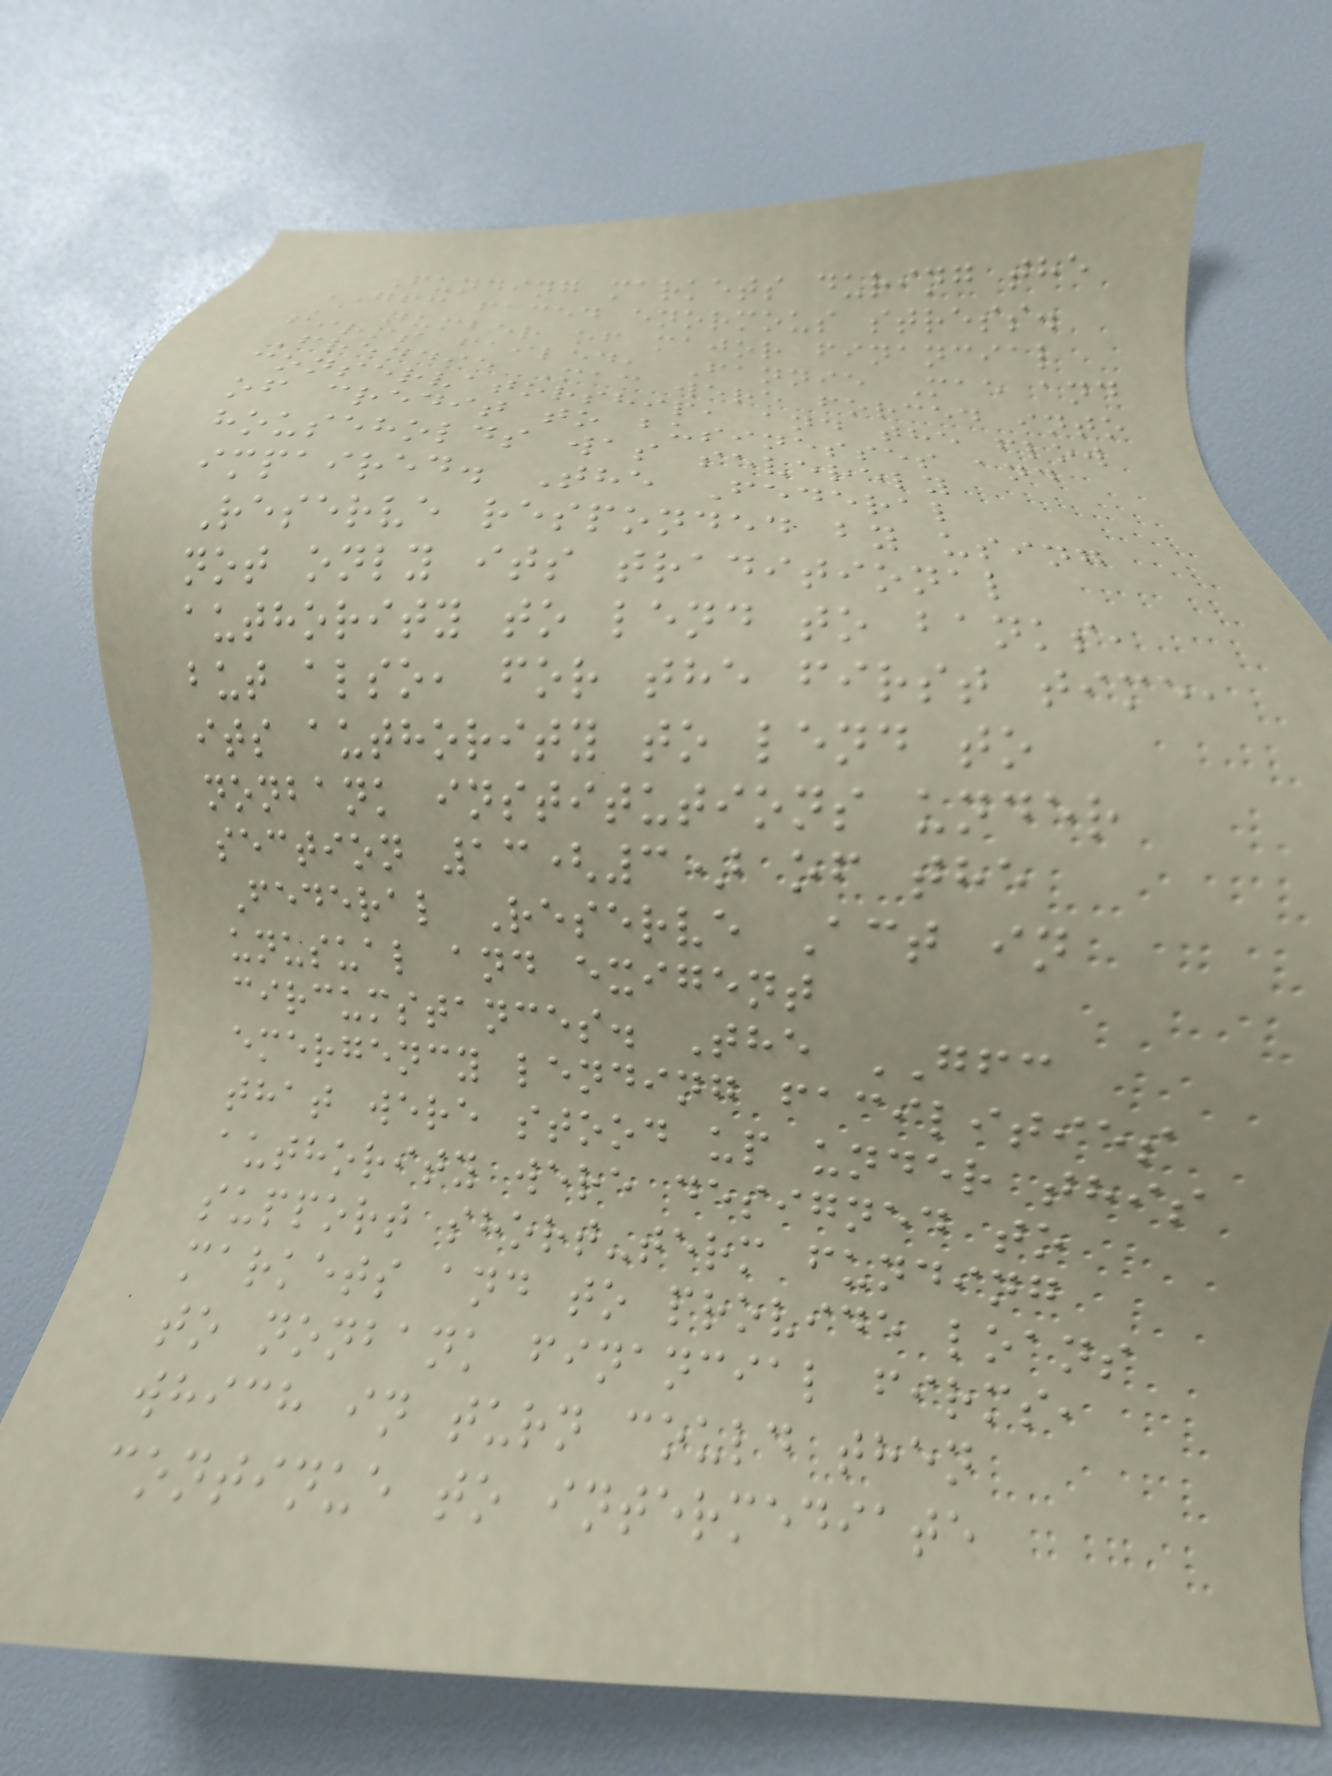Funding markets during the
GFC faced enormous stress.
A number of major financial
firms failed, Fannie Mae and
Freddie Mac were forced into
conservatorship, and the flow
of credit to businesses and
households was severely
impaired. The Federal
Reserve responded by using
not only its traditional
authority to lend to banks,
but also, for the first time,
its authority to lend to
nonbank institutions under
section 13(3) of the
Federal Reserve Act in
unusual and exigent
circumstances. The GFC
emergency lending facilities
that were stood up under this
authority were designed to
support short-term funding
markets and to provide loans
to nonbank financial firms,
which in turn could then
continue to intermediate
